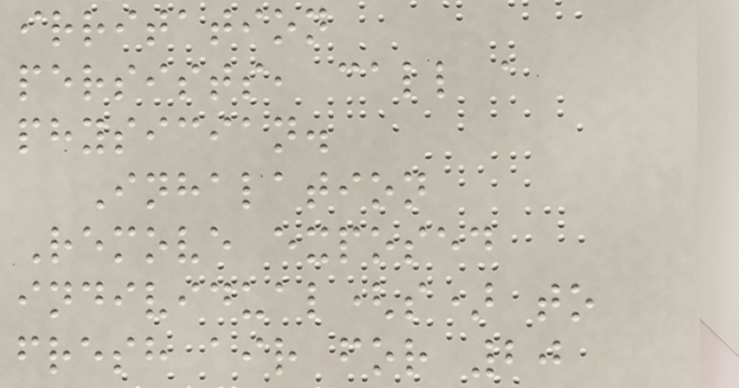irritation
persists, call a
physician.
Inhalation
Remove exposed
individual(s) to
fresh air for 20
